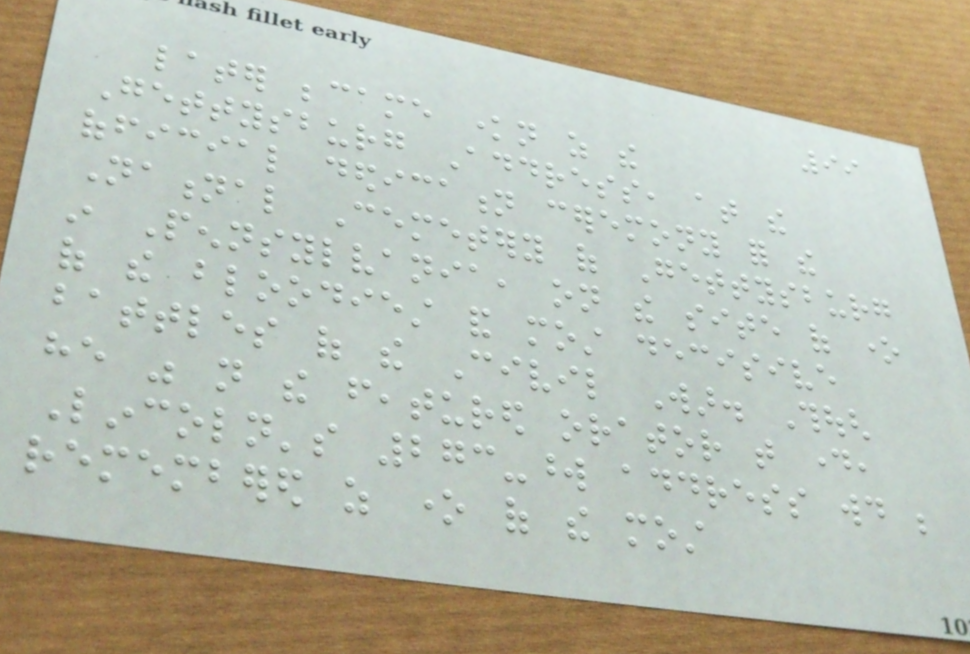99
later became known as the
Gettysburg Address, at the
official dedication ceremony for the
National Cemetery of Gettysburg
in Pennsylvania, on the site of one
of the bloodiest and most decisive
battles of the Civil War. Though
he was not the featured orator that day,
Lincoln's 273-word address would be
remembered as one of the most
